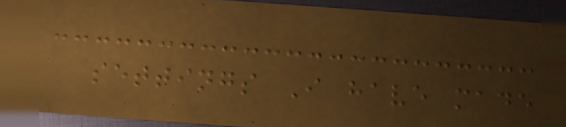settings I have made
